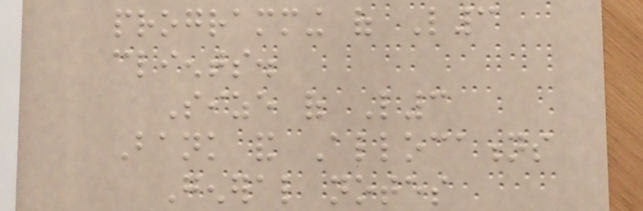programming of L3
clients.
Size of L3
Bank and Allocations
General notes
